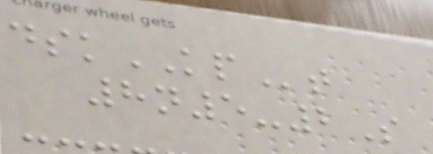dskKPt
8n5-2S
